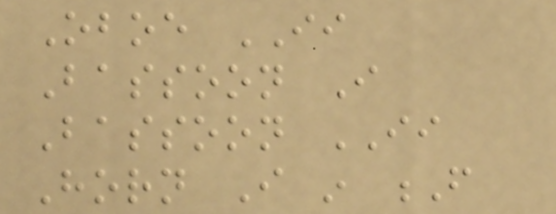Oboe II
Bassoon I
Bassoon II
Horn I in F
